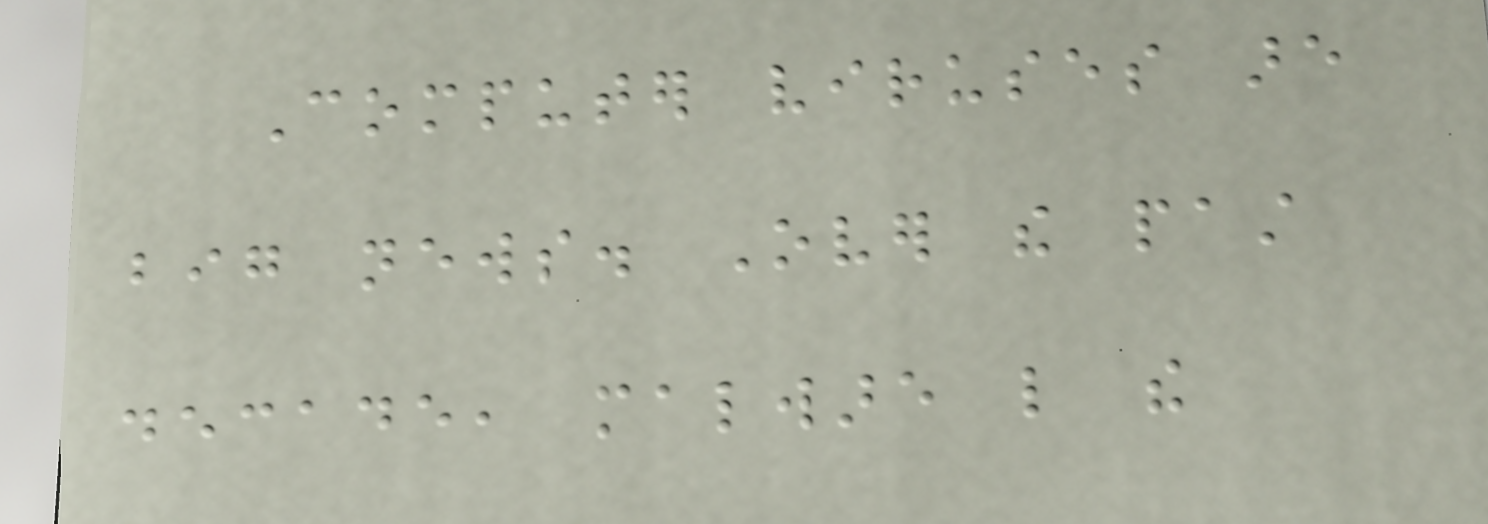Computer viruses are
big news. Over the past
decade, malware like the
